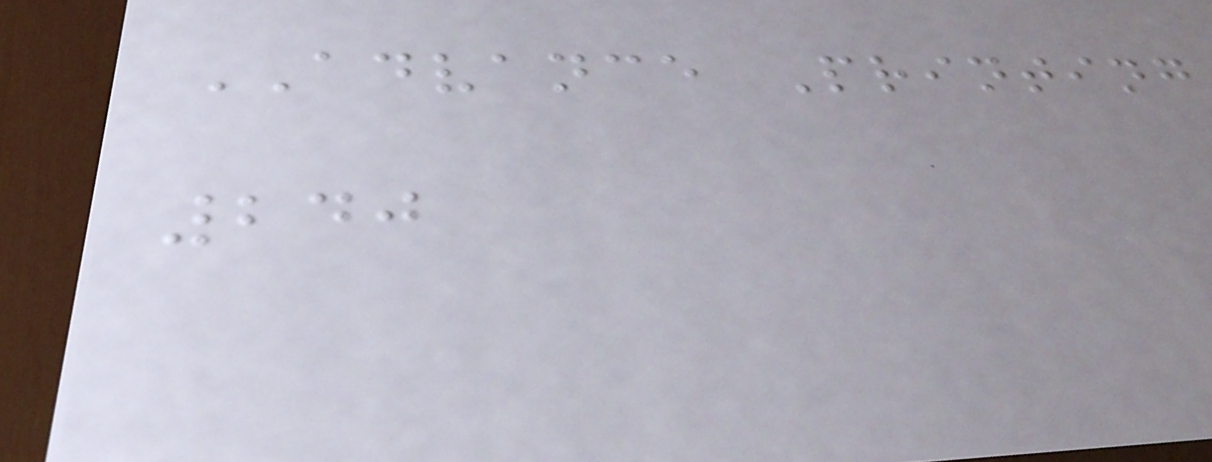ADVANCE Printing
240
